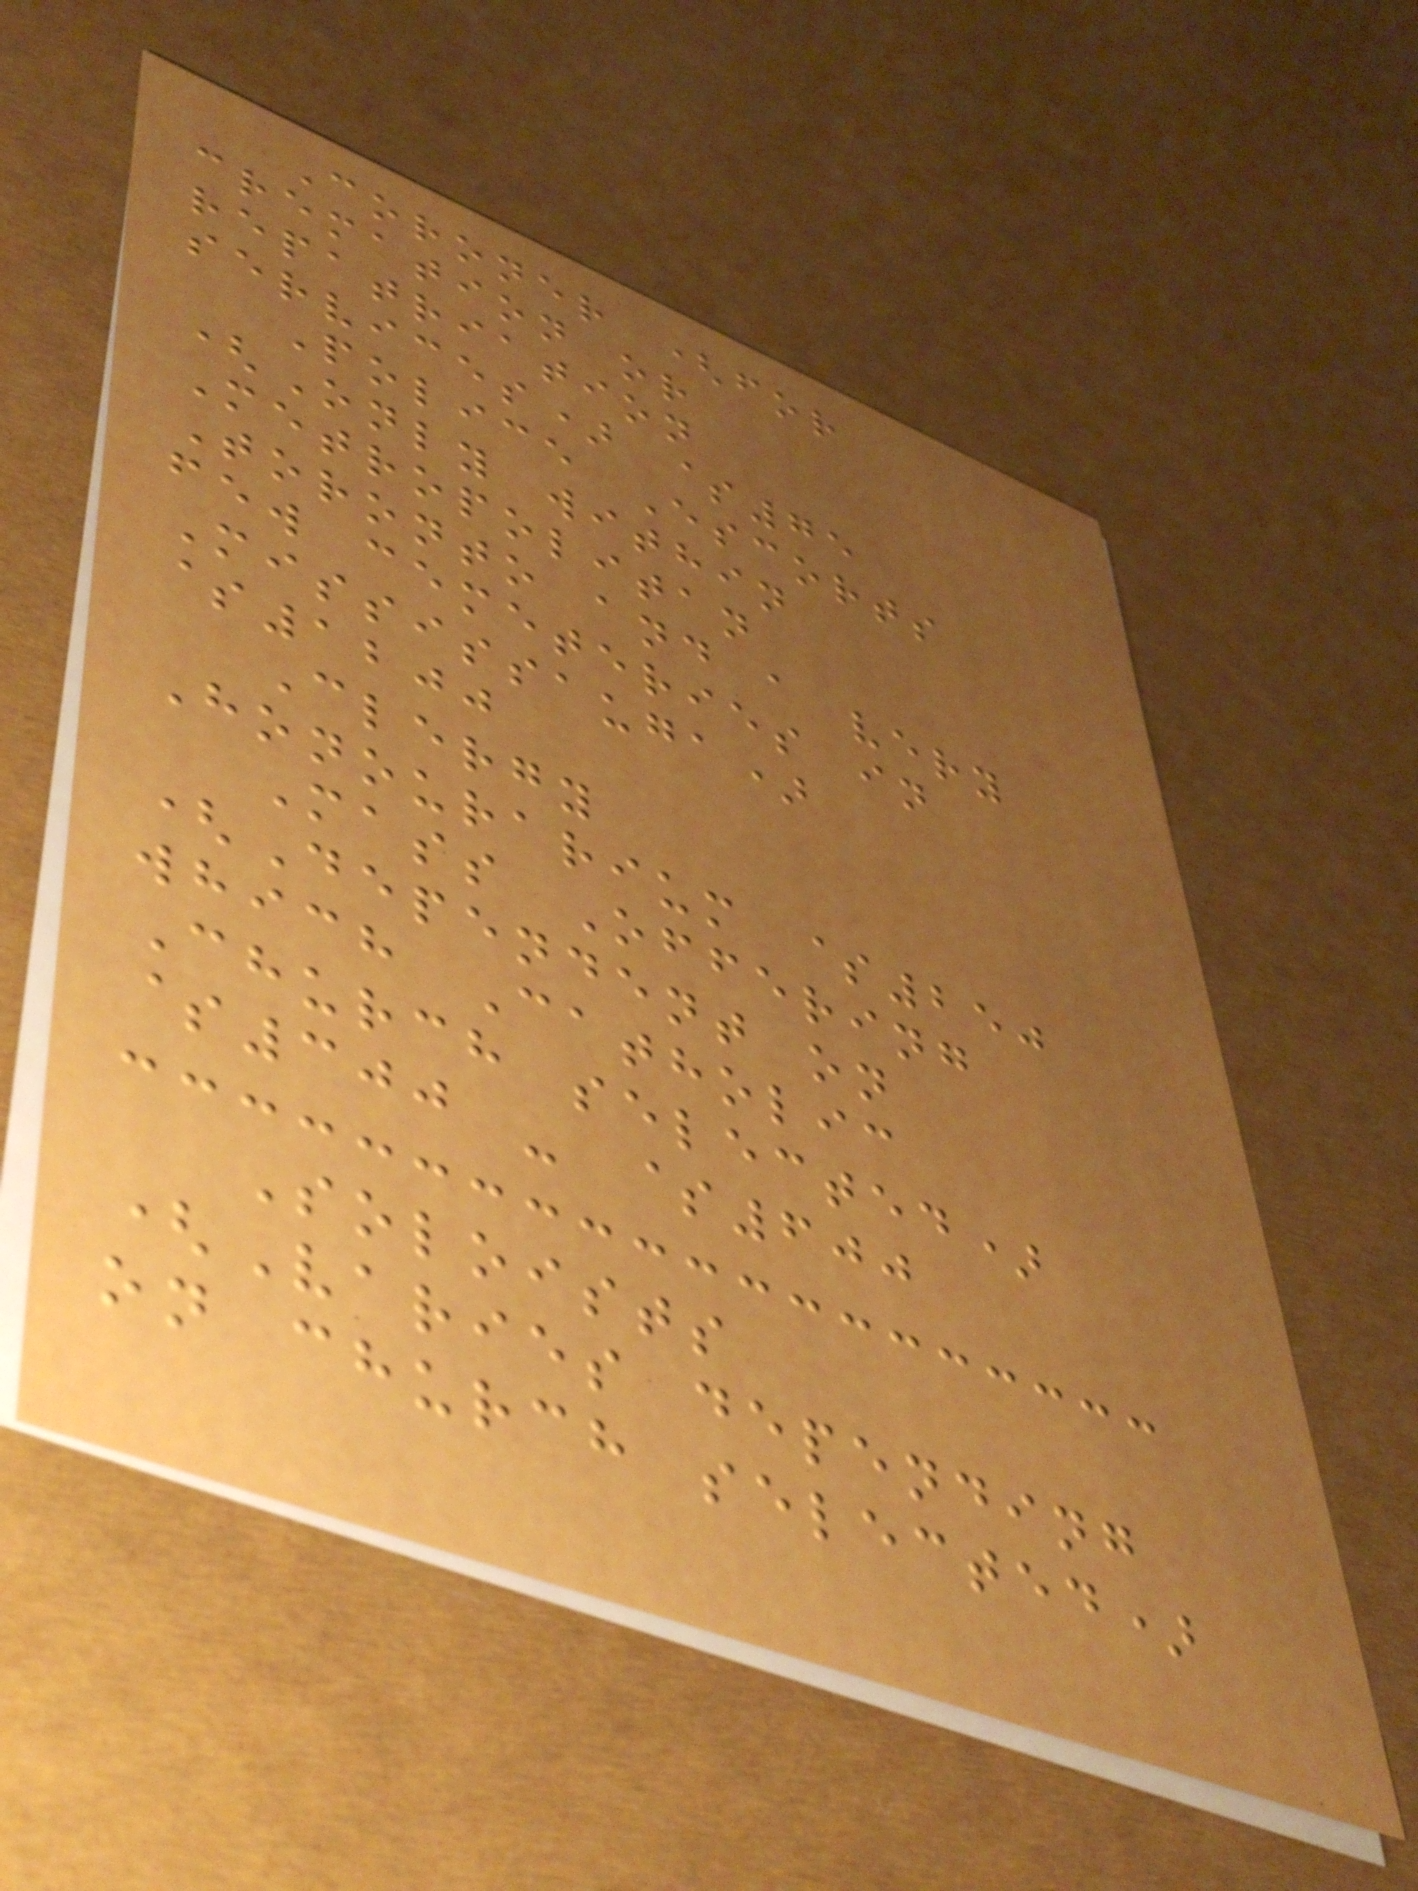Coroner (for
cremation or
repatriation
services) $75
Police Escorts
(Only within
Metropolitan
Toronto and a very
few cemeteries in
Mississauga)
$1200
Clergy
Honourarium $250
Mass Offering
(Dependent on
which Catholic
Church selected)
$300 - $600
Soloists
(Varies depending
on church selected)
